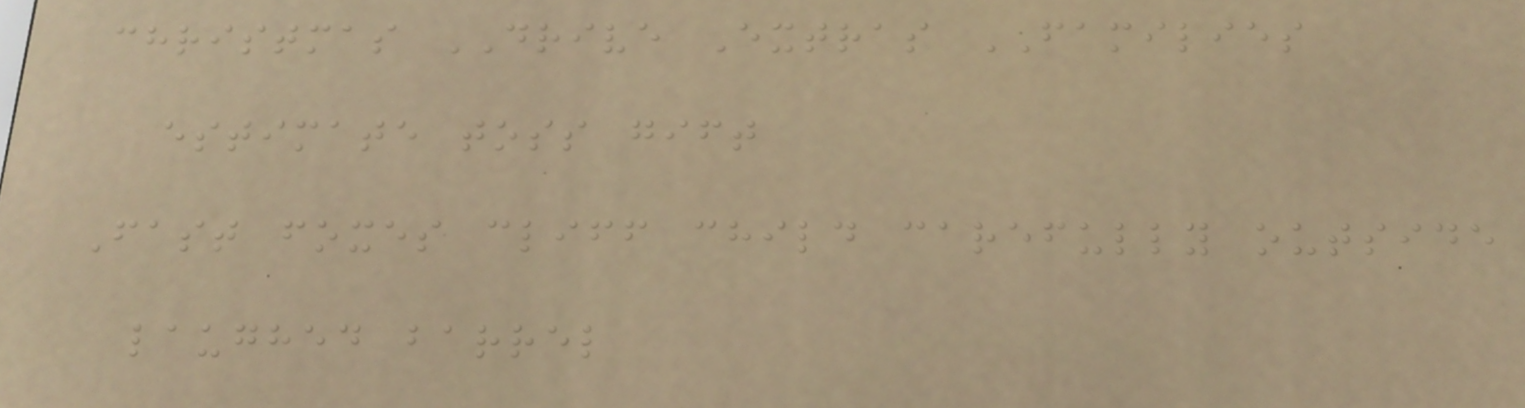christmas DRIVE Extras FAMILIES
estimate toss gift
Fast foxes cliff child carefully outside
laughed barrel
